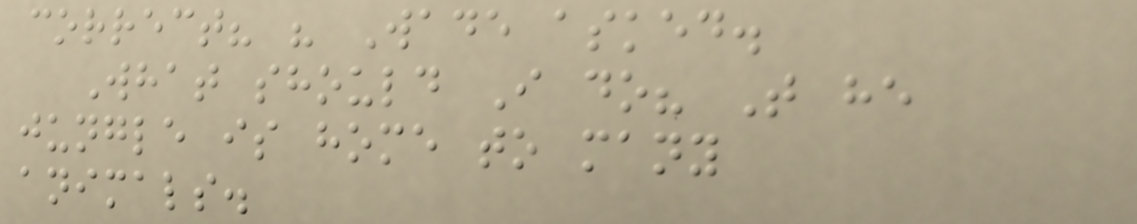correct? " Wade asked.
What should I do? T he
jungle is home to many
animals.
